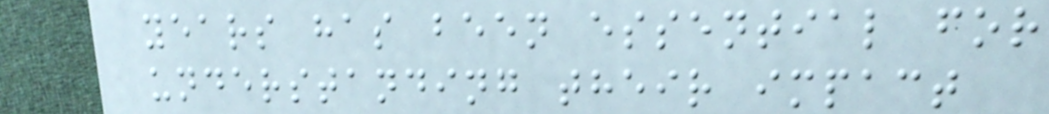years has been essential for
understanding their impact
